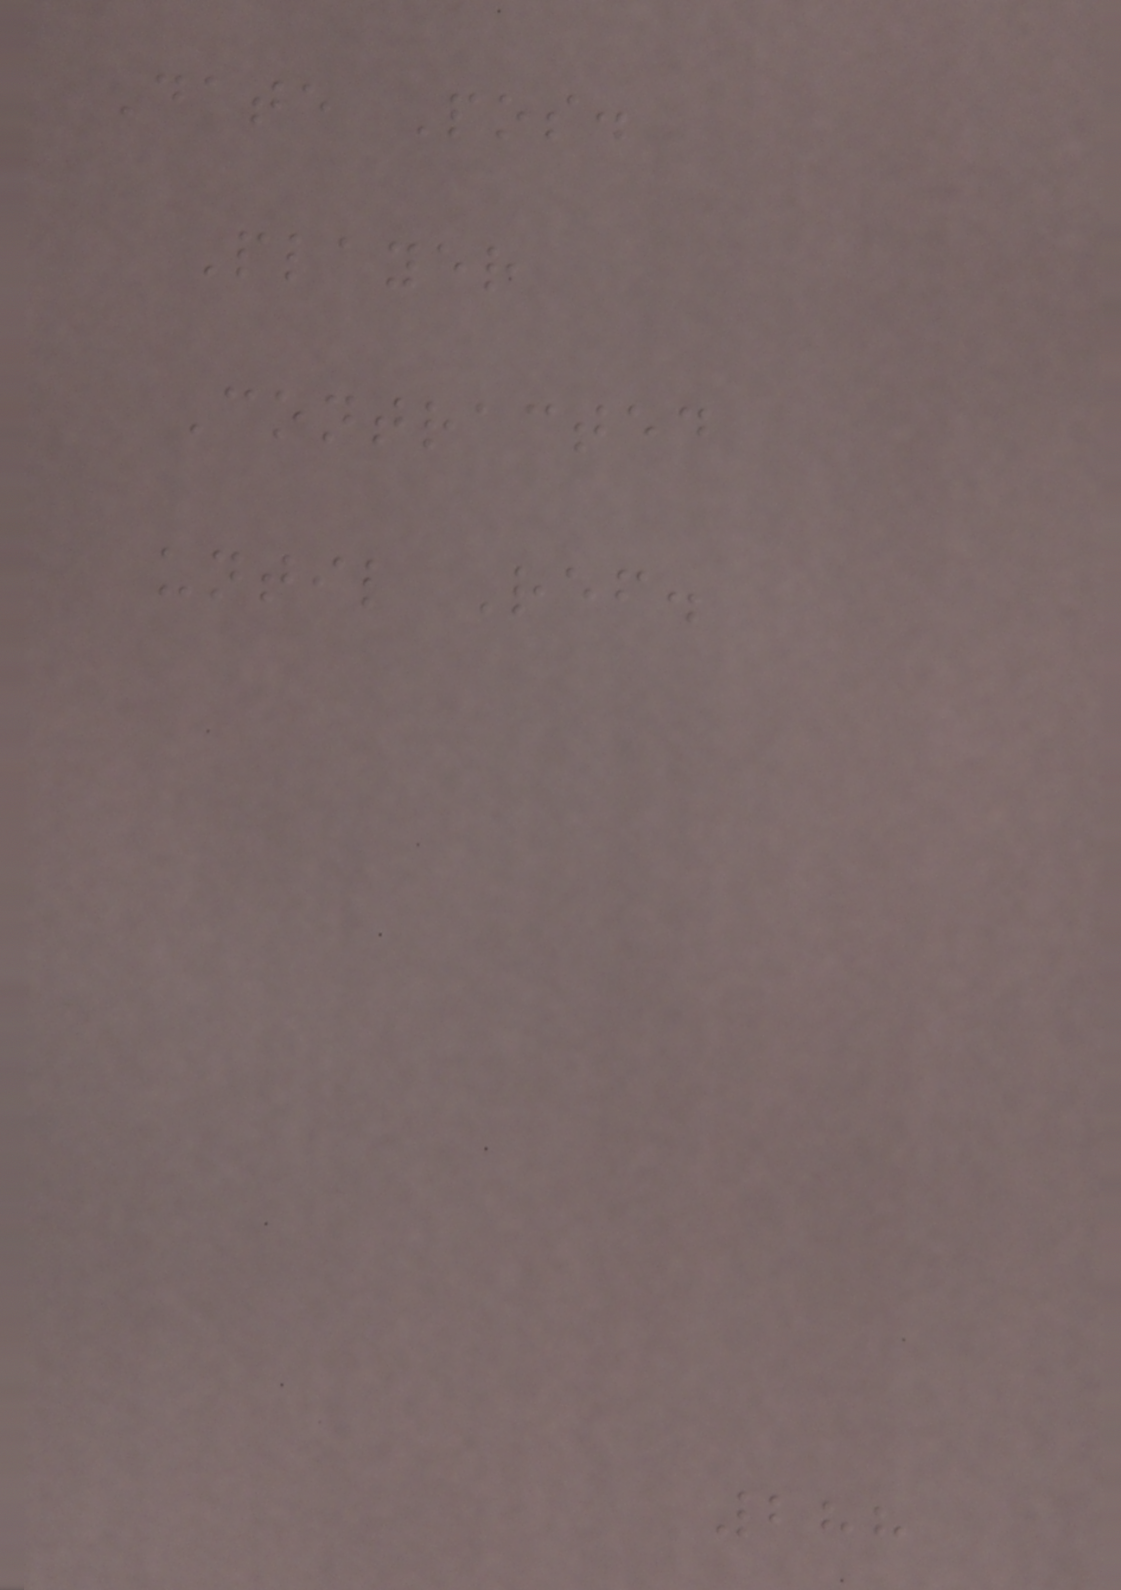Date Pos.
Player
Contracted
until Ref.
288
